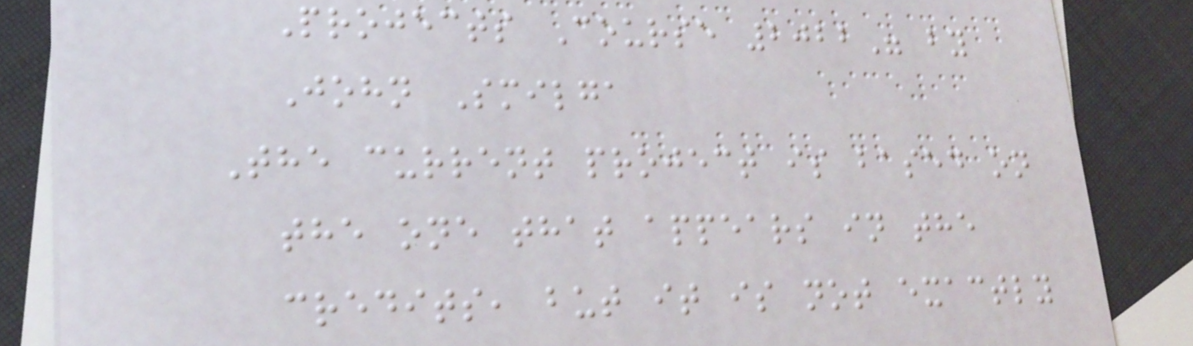Projects Course 2022" by
John Smilga
The current project is based on
the one that appears in the
credits, but it is not exactly
